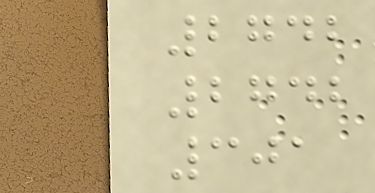2742
2742
301
